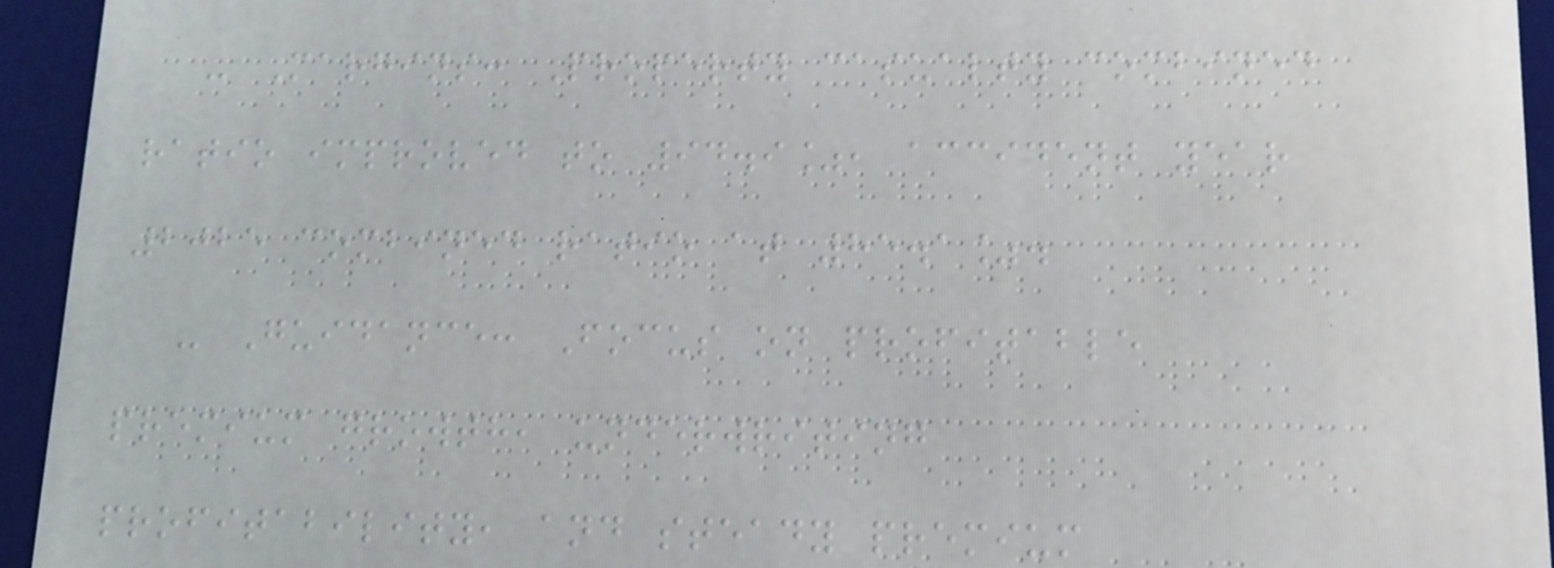- Margins: Property casualty combined
ratio improved to 94.9%, accident year
2025 combined ratio at 85.1%.
- Guidance: Focus on profitable
premium growth, underwriting
profitability, and steady premium
